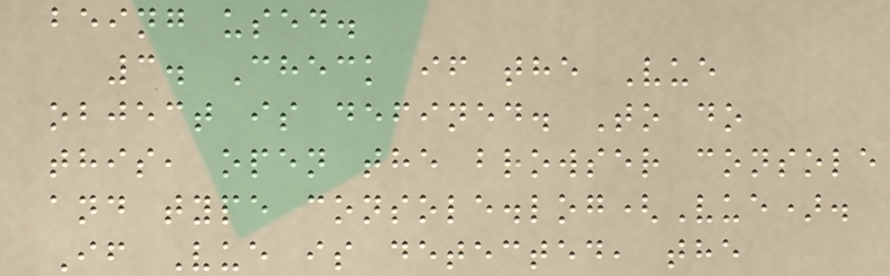being used.
3. Check if the Vue
object is defined. To do
this, open the browser console
and type console.log(Vue).
If Vue is detected, the
